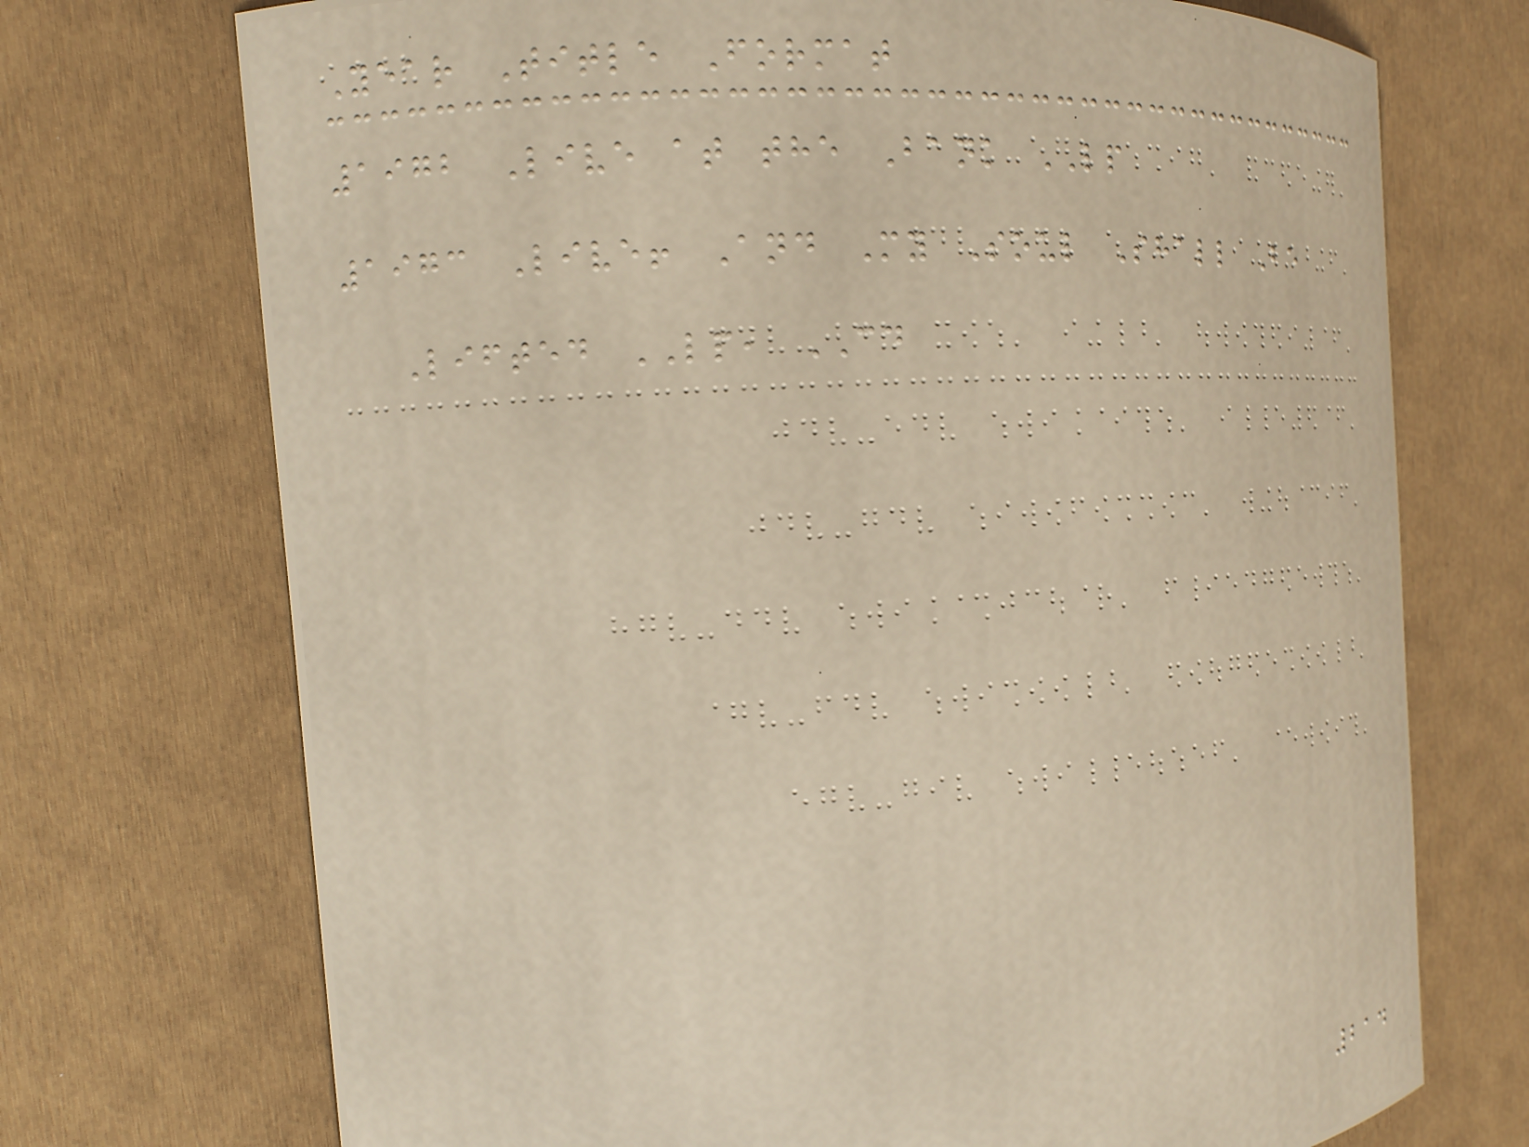Year Title Format
1972 Live at the Bank LP
1973 Live! And My Soul Shall Be
Lifted LP, CD
214
